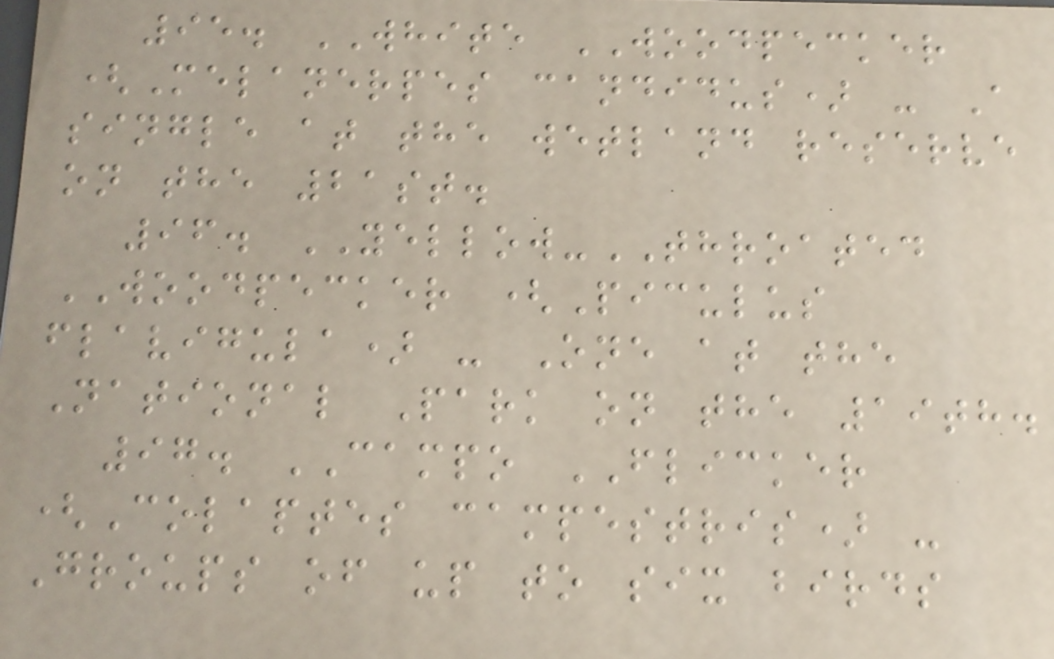95. WHITE WOODPECKER
(Melanerpes candidus) - A
single at the wetland reserve
on the 21st.
96. YELLOW-THROATED
WOODPECKER (Piculus
flavigula) - One at the
National Park on the 19th.
97. CAMPO FLICKER
(Colaptes campestris) -
Groups of up to six birds
